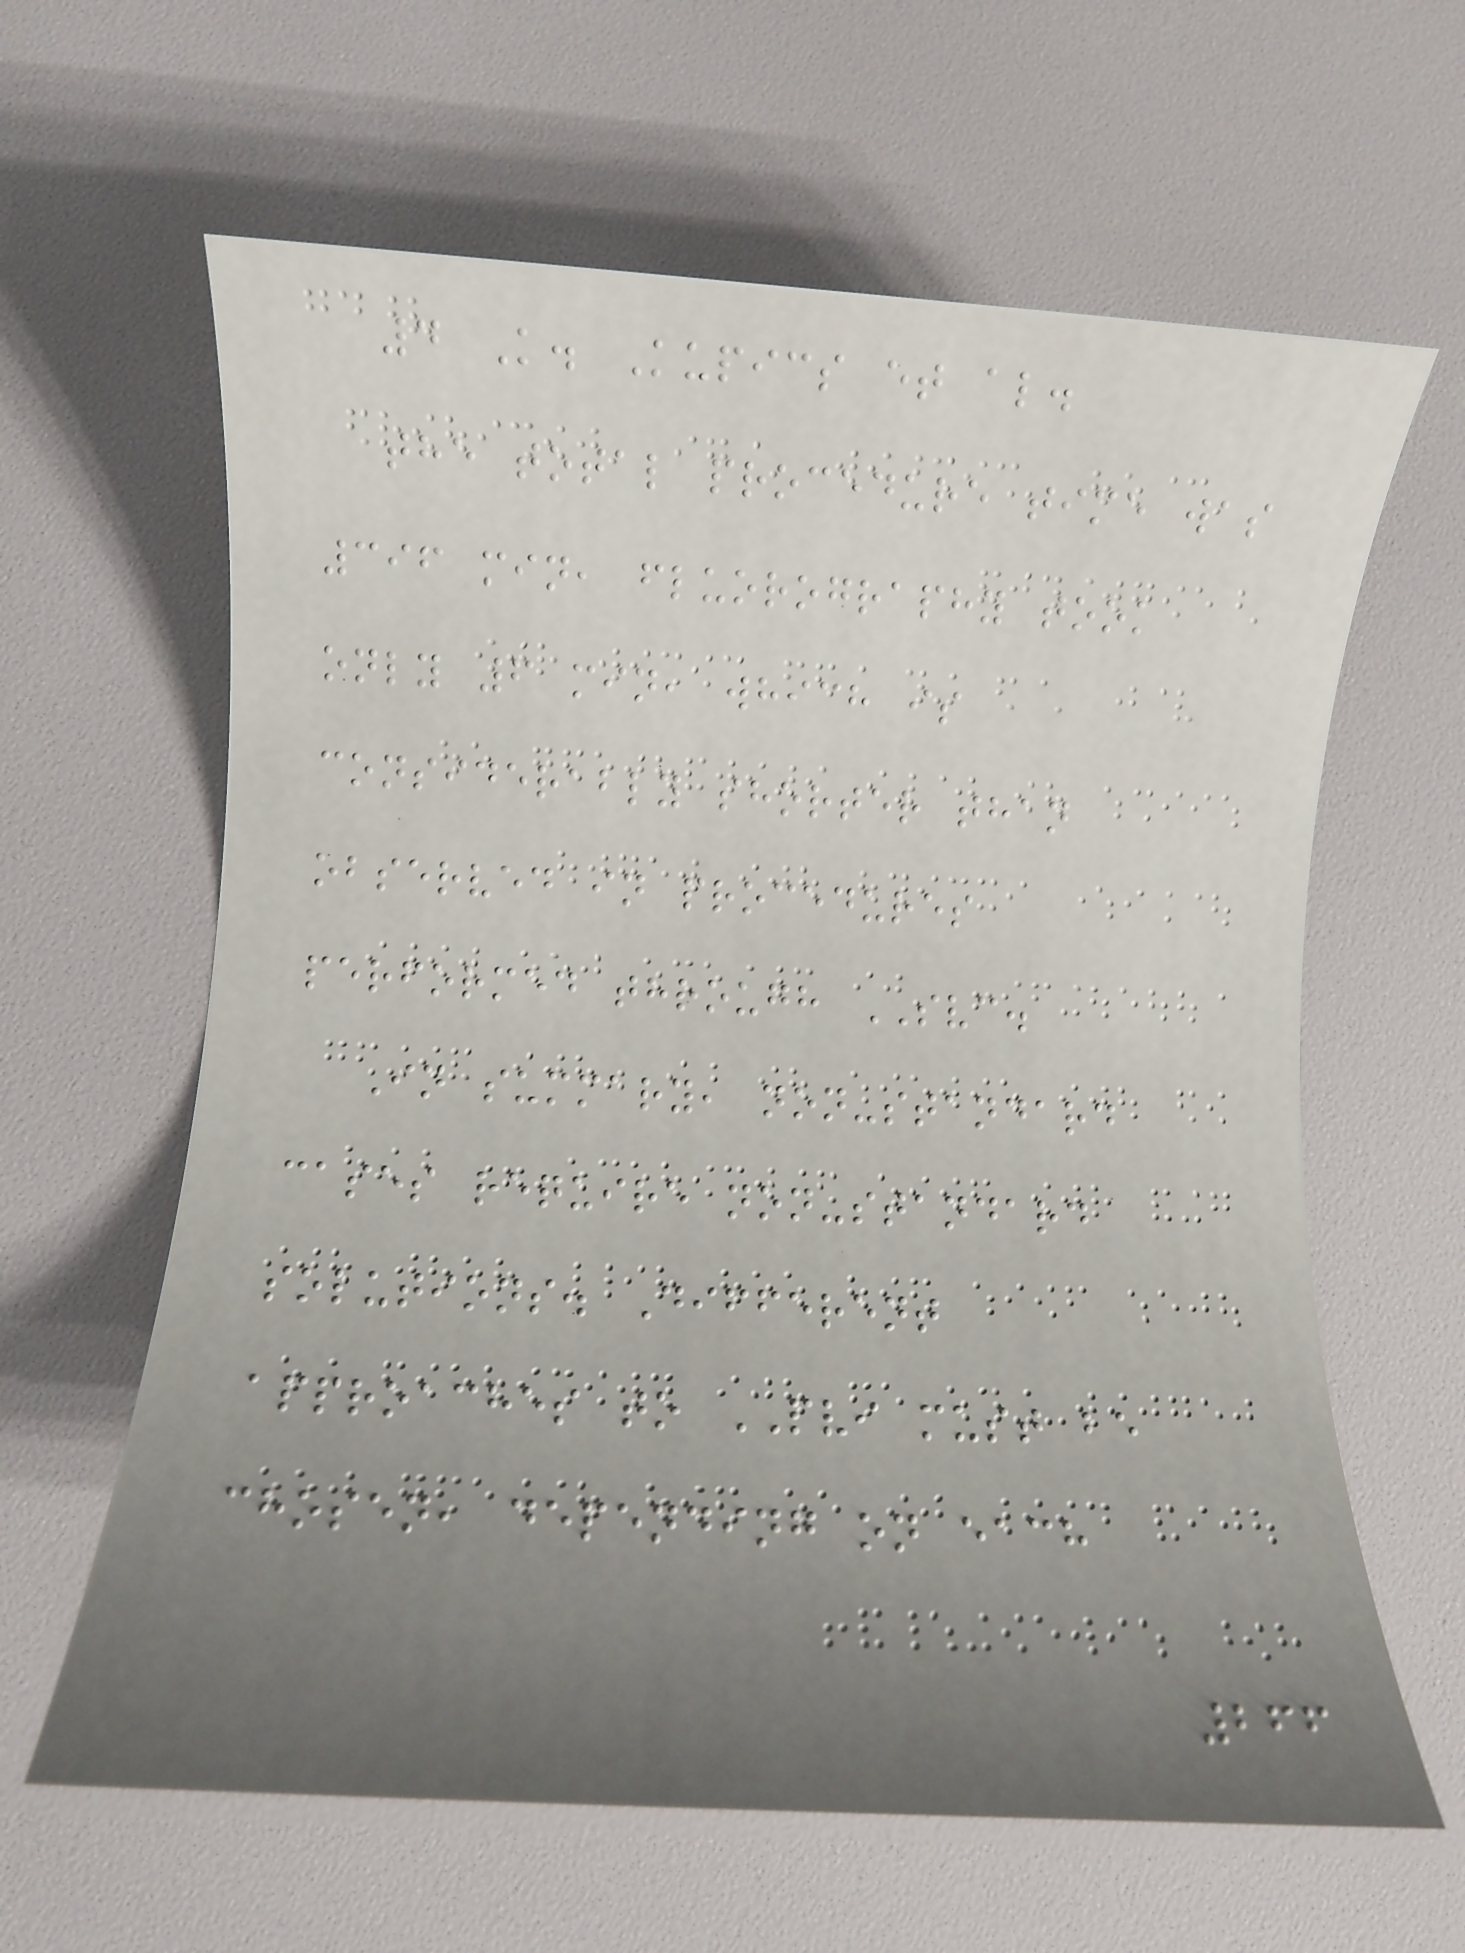4 K. Kupics et al.
the total procedure time was
396 min, fluorography took
only 6 min, which is
considerably shorter than
observed in procedures
performed through SVC.
In summary, non-standard
cases require non-standard
solutions. Different
approaches to PVI must be
chosen, depending on each
266
